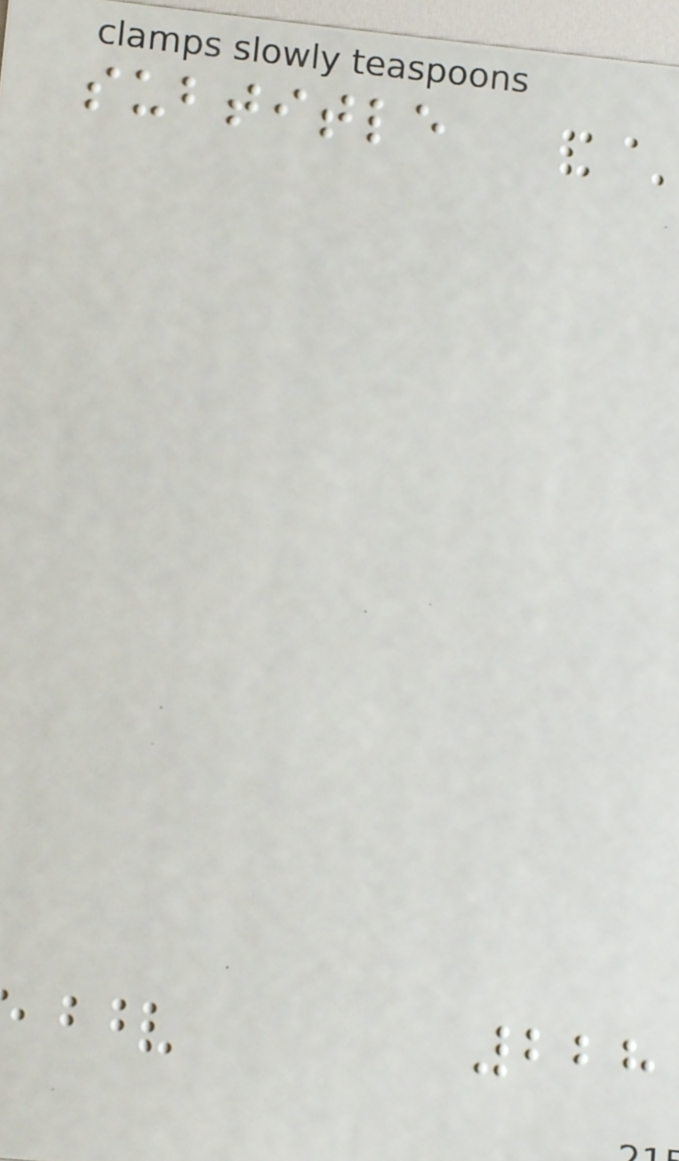subtitle
228
